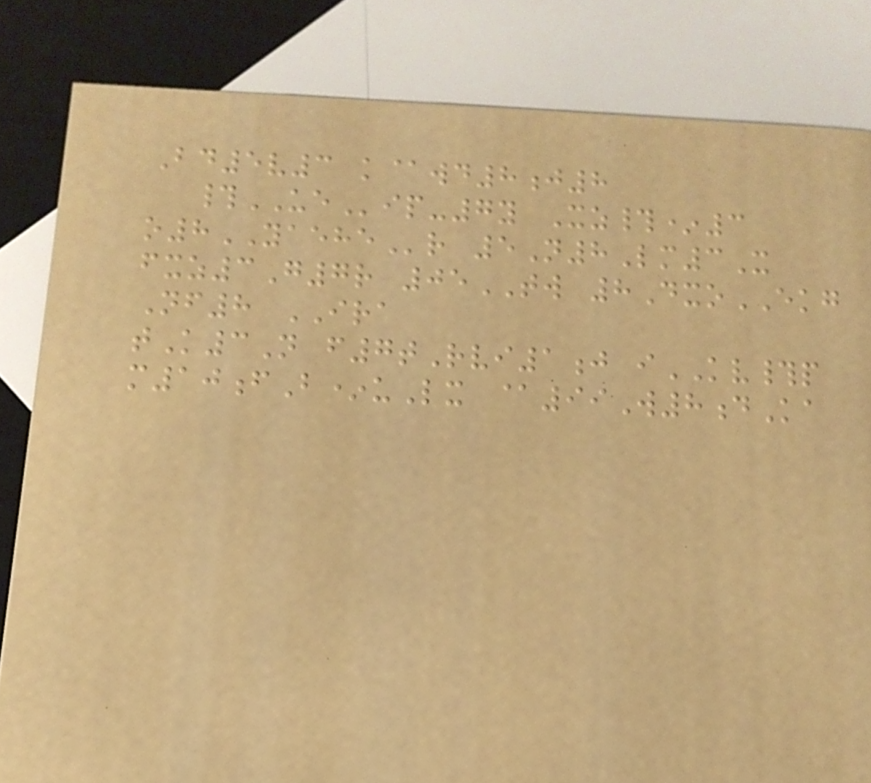Bd5v3 k@wd8j8
#UEip-7y Xz#*3
o8YAEHEr 5N8Lm3X
fxz3G7r 05TW 8DxoEKG
Nf8 IRA
tK3N f7tRvi1j iKV#p
m10fB*uLx @99W8dKa
